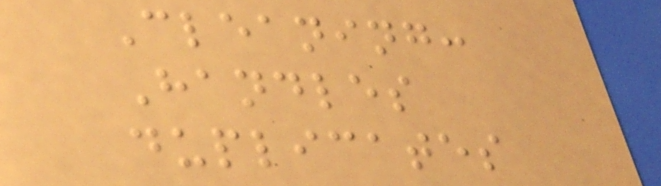Cleaning:
Handles
duplicates
